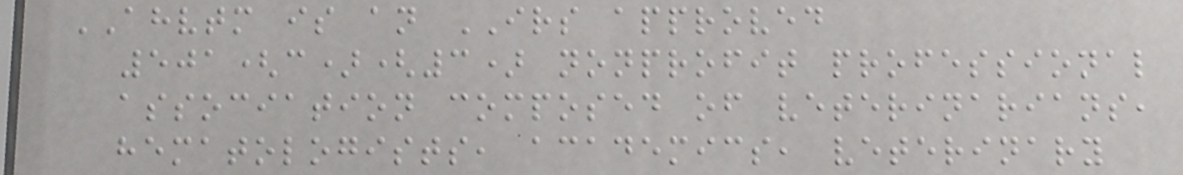AHVTM is an IRS approved
501(c)(3) nonprofit professional
association composed of veterinarians,
hematologists, academics, veterinary
